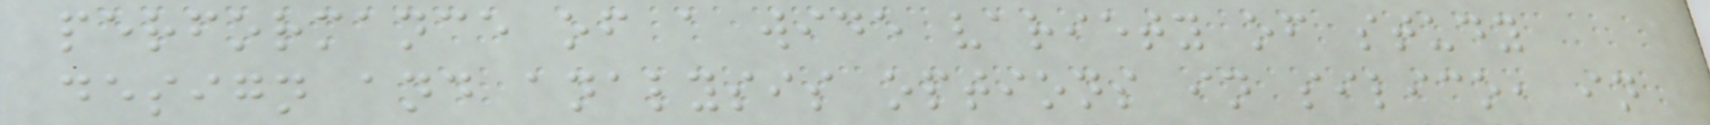performance of a wide variety of study
design and analysis options in silico, in
